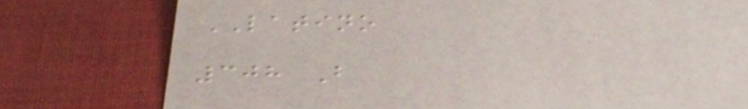LATINO
308 B
